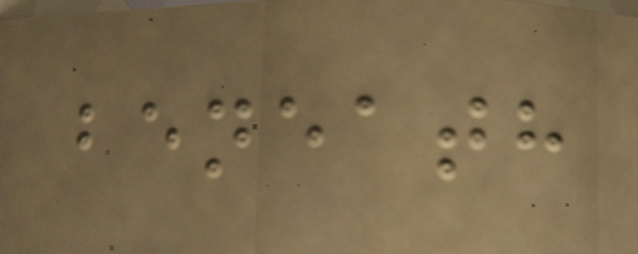beneath
